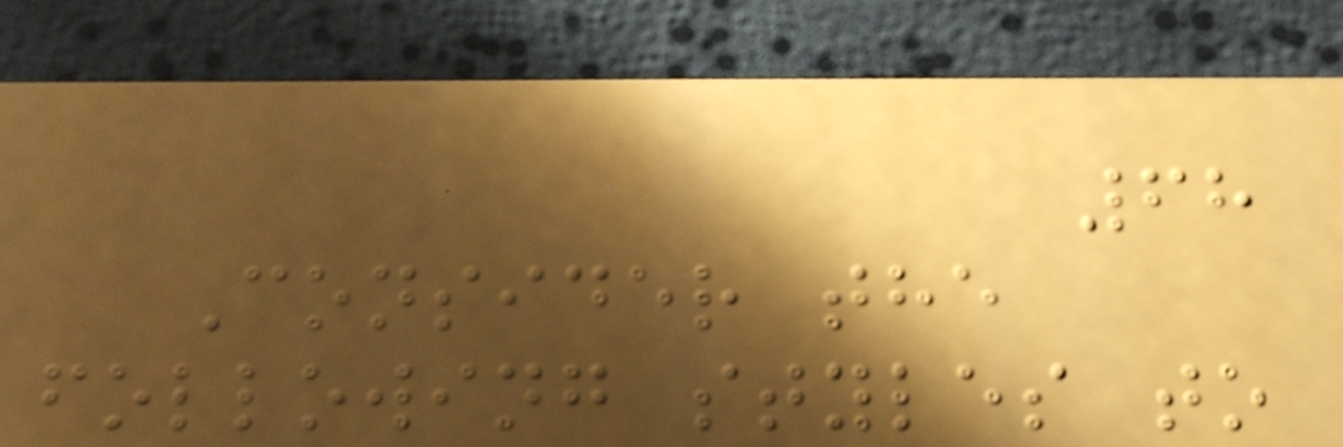68
Consider the
following styles to
